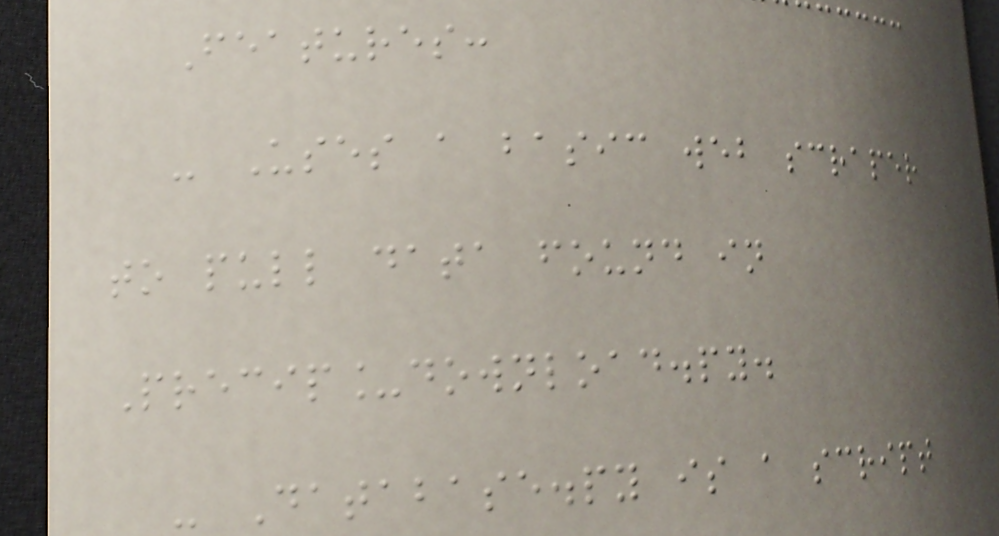Features:
- Uses a basic web scraper
to pull data found in
Precip_download.py.
- Database.py is a script
